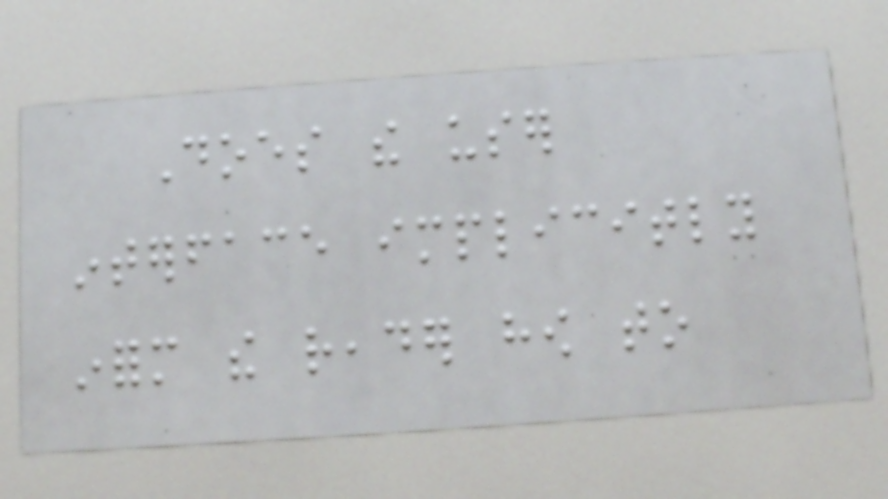Does the user
interface implicitly
inform the reader how to
